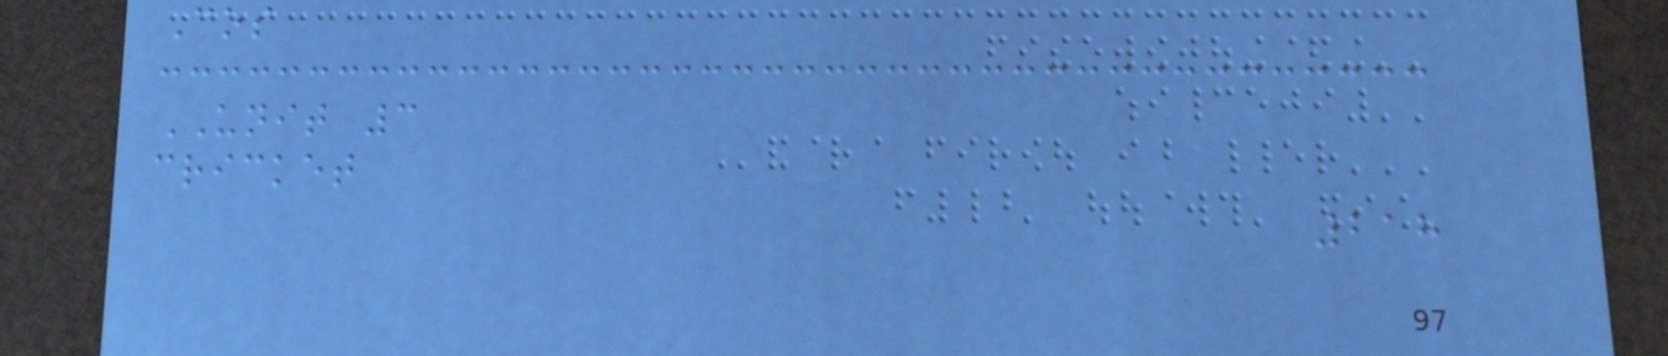Cos
UNIT 3
cricket
218
